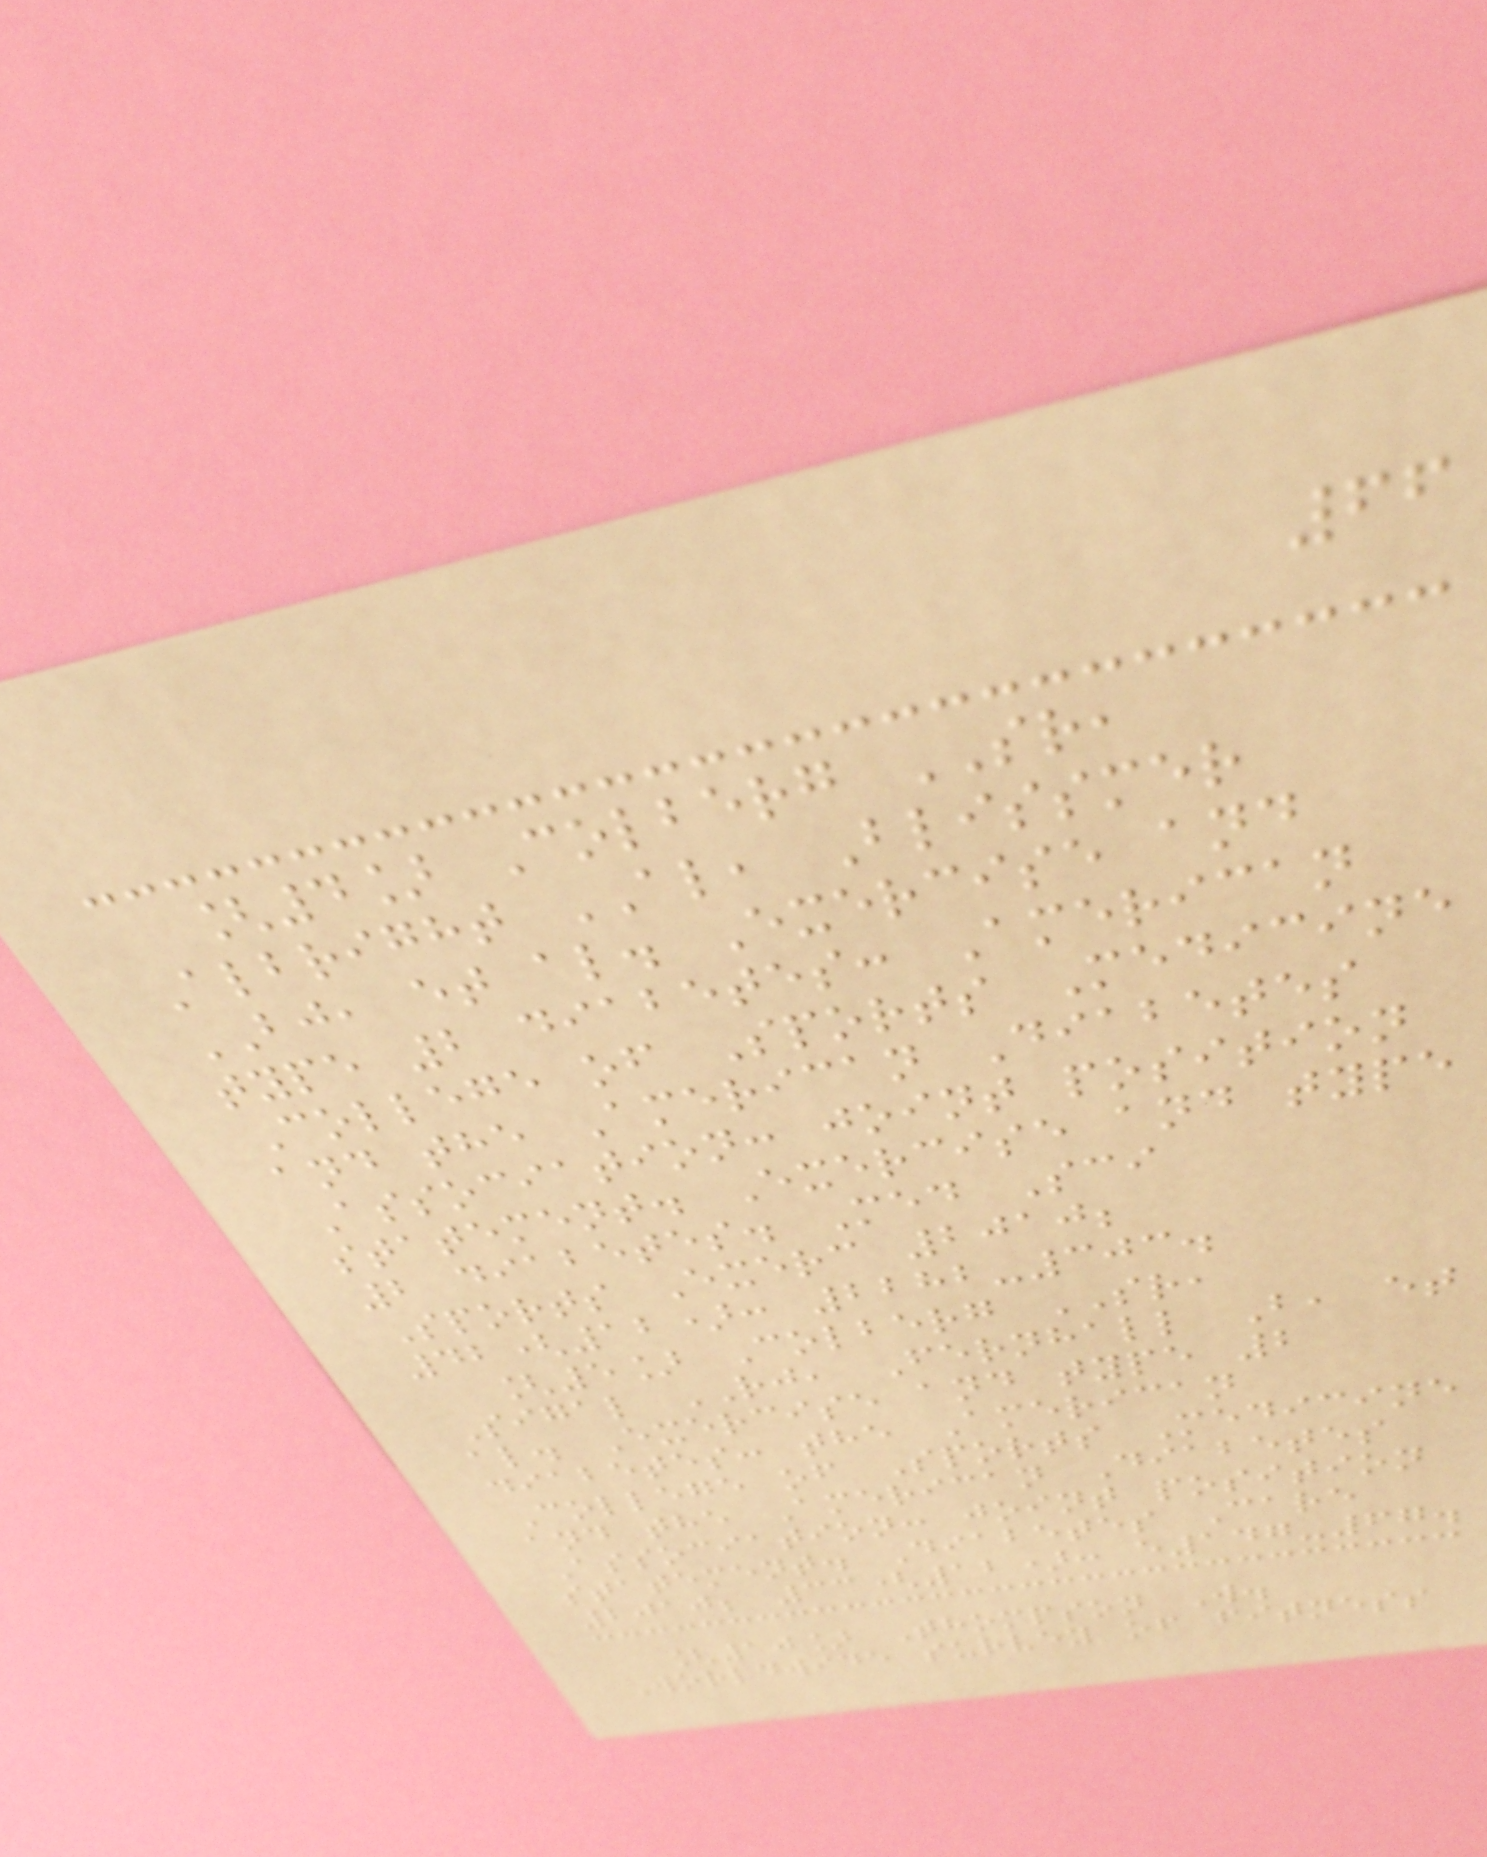66
[4] Colberg SR,
Albright AL, Blissmer
BJ, et al. Exercise and
type 2 diabetes: American
College of Sports Medicine
and the American Diabetes
Association: joint position
statement. Exercise and type
2 diabetes. Med Sci
Sports Exerc 2010;
42(12): 2282-303.
[5] Colberg SR,
Sigal RJ, Fernhall B, et
al. Exercise and type 2
diabetes: the American
College of Sports Medicine
and the American Diabetes
Association: joint position
statement. Diabetes Care
2010; 33(12): e147-67.
[10] Thompson W.
Worldwide survey of fitness
